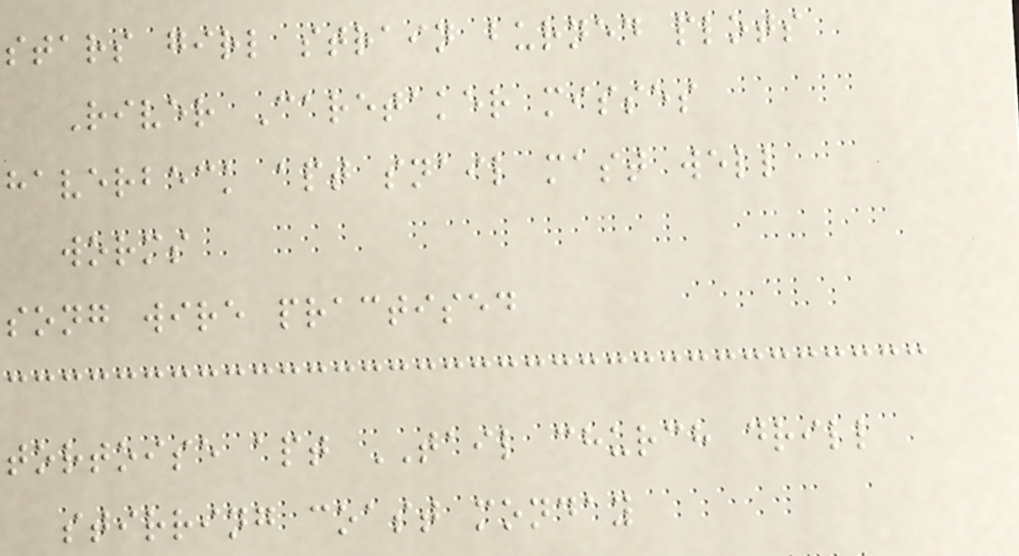stars girl strain burned plots
River Caretaker misses
haverbeck apt snail mast well
worms
song wire practised
tortoise apt TAIL church drill
stirring coast monday
